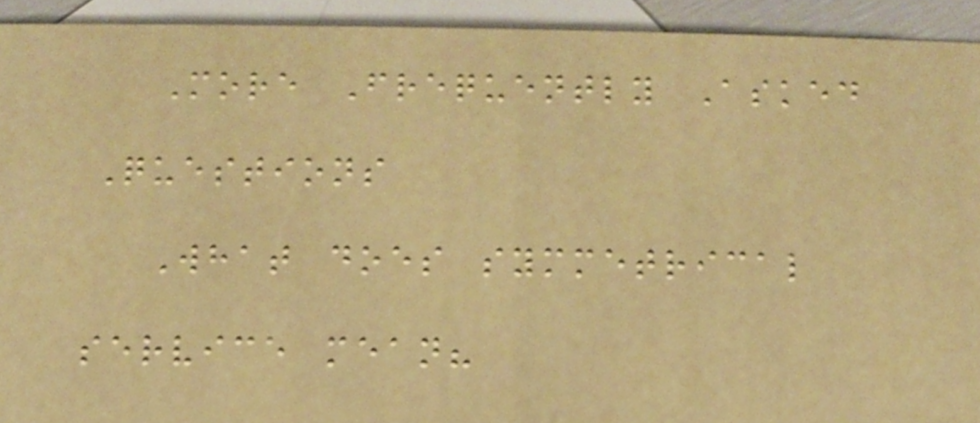More Frequently Asked
Questions
What does symmetrical
service mean?
